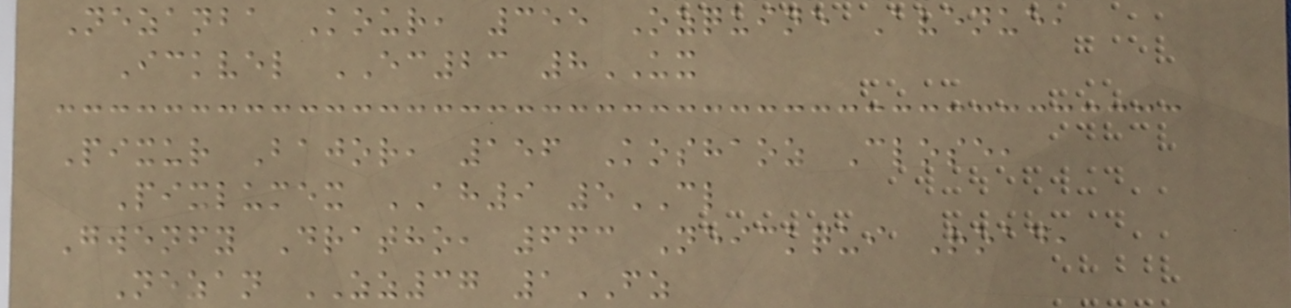Nezanba Kour, 355 Ozquine Avenue,
Ickvel EC23 8UX
Pixur Bajor, 156 Koshaoz Close,
Pixlumex AH9 5CL
Gwenfy Dratho, 663 Neickqui Road,
Nezan ZZ37 1FZ
